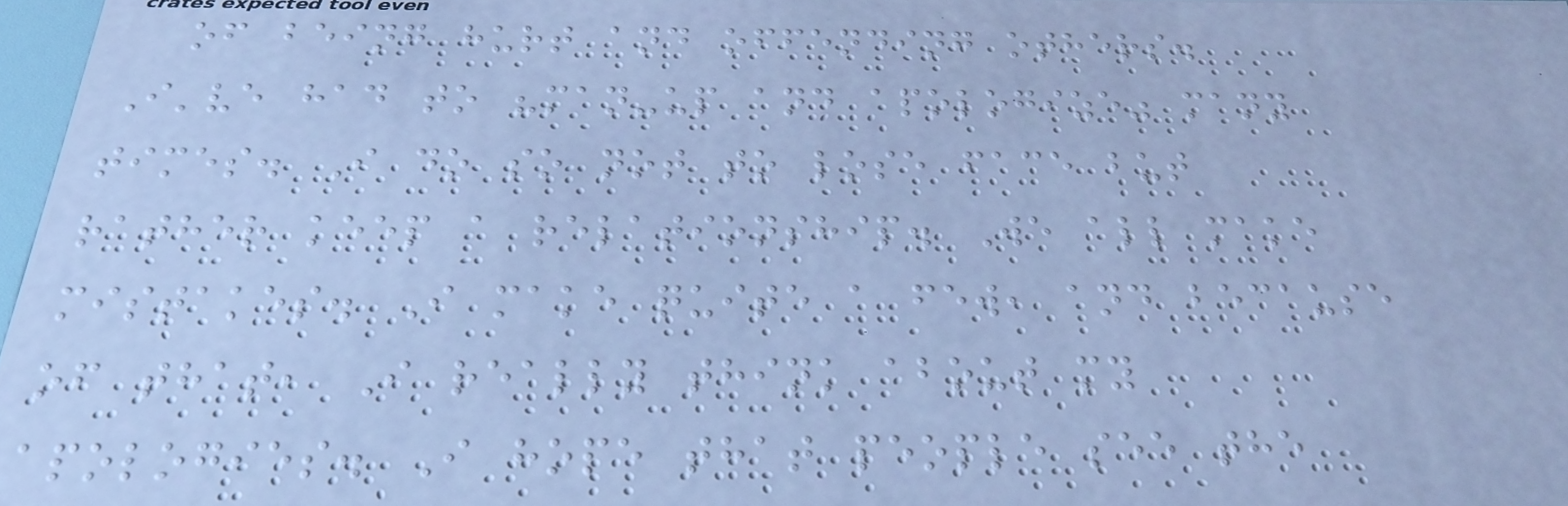of being hurt and offending others.
I've had to "man-up and apologize" many
times. I do so not to lose face but
rather keep a relationship. We all make
mistakes. I make quite a few, and because
of that, I really think about my
apologies. I hope that people see the
